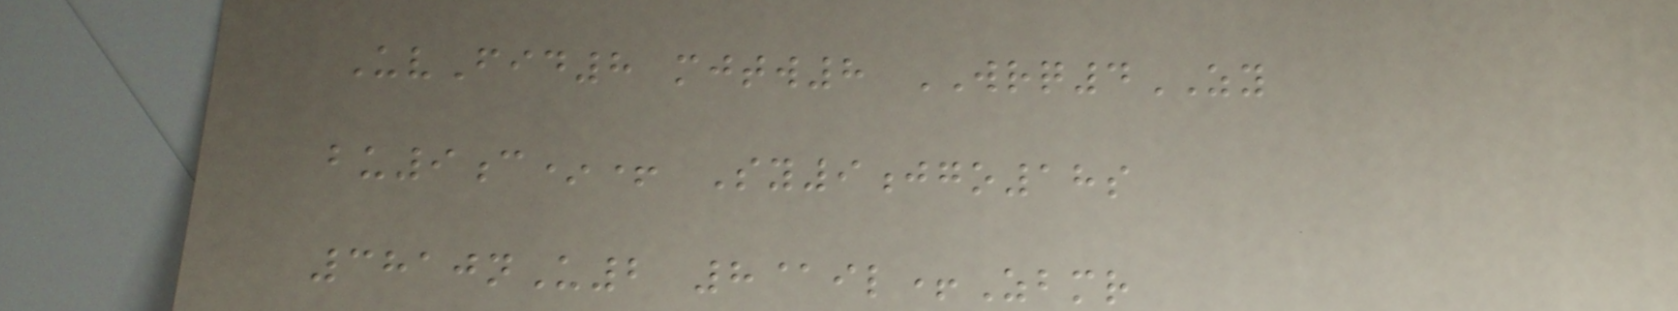UvFid8 mjtw8 WRQ4ZY
bu9c*+ Sy9jgo18s
3810nU2 8@il+Zbmr
